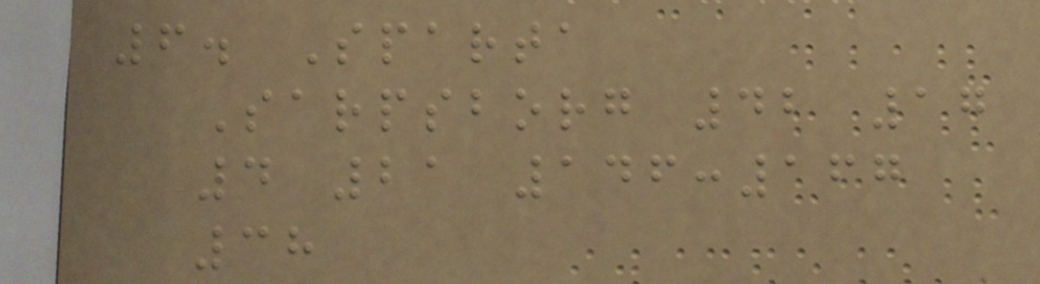6. Sparta
Sarpsborg 42 17
4 21 146:167
38
